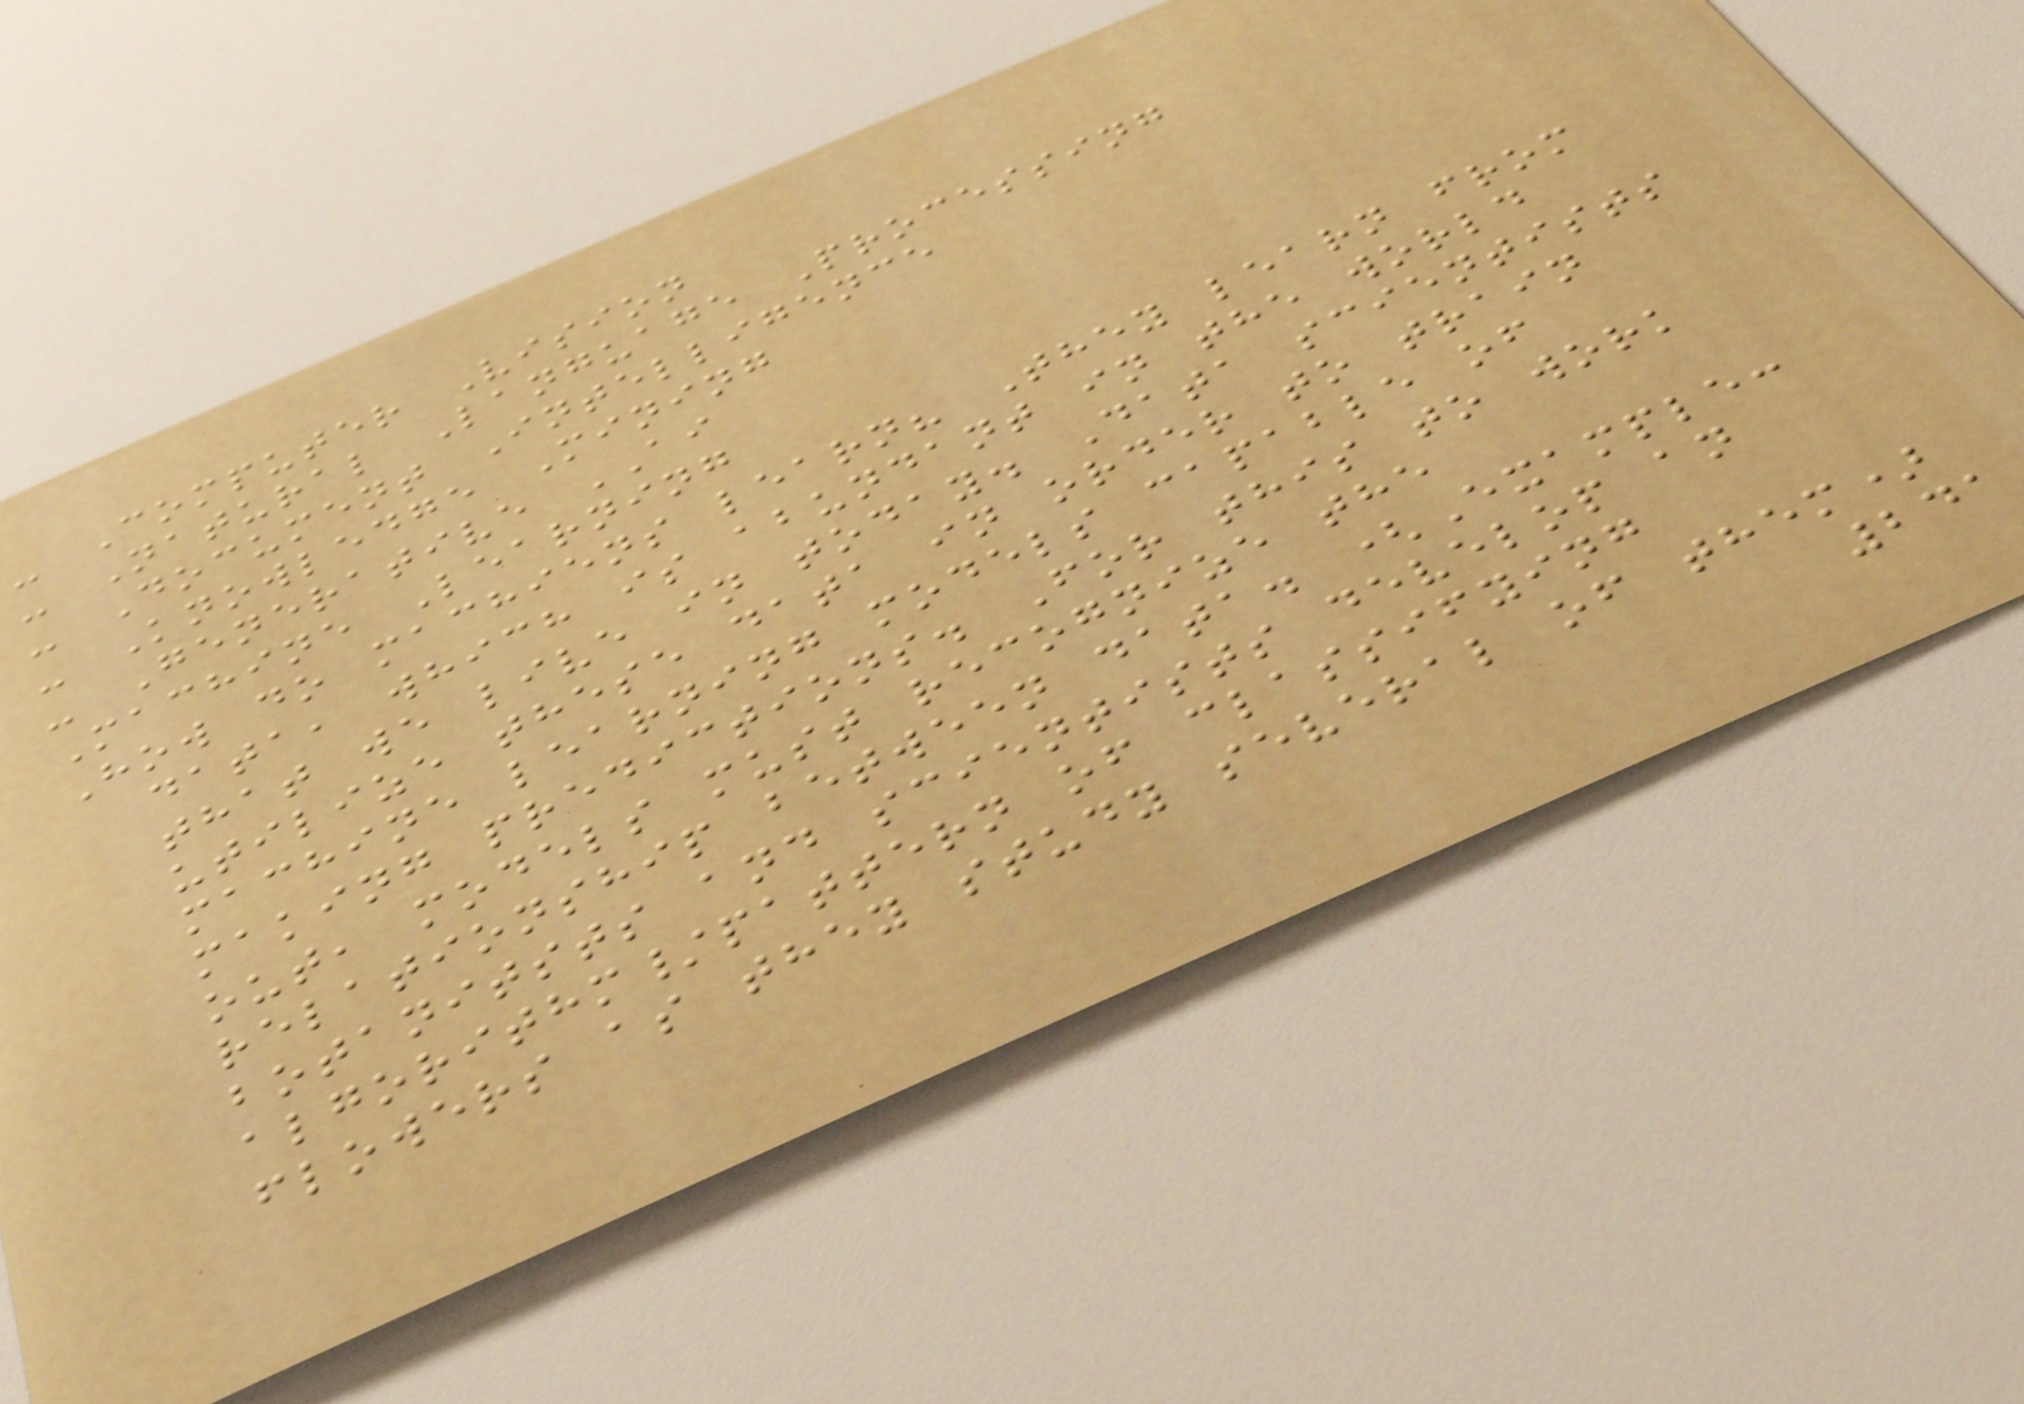- Computer Vision
- Natural Language Processing
- Document Intelligence
- Knowledge Mining
- Generative AI
Machine Learning
How do machiens learn? They learn from
data, which is abundant in the world
that we live in today. Data scientists
utilize these data in order to train
machine learning models capable of
making predictions. For this to work
out, models must recognize the
relationship between data. (Example:
botanitsts and scientists develop an
algorithm/pattern of classifying
flowers as they study several of them)
241
